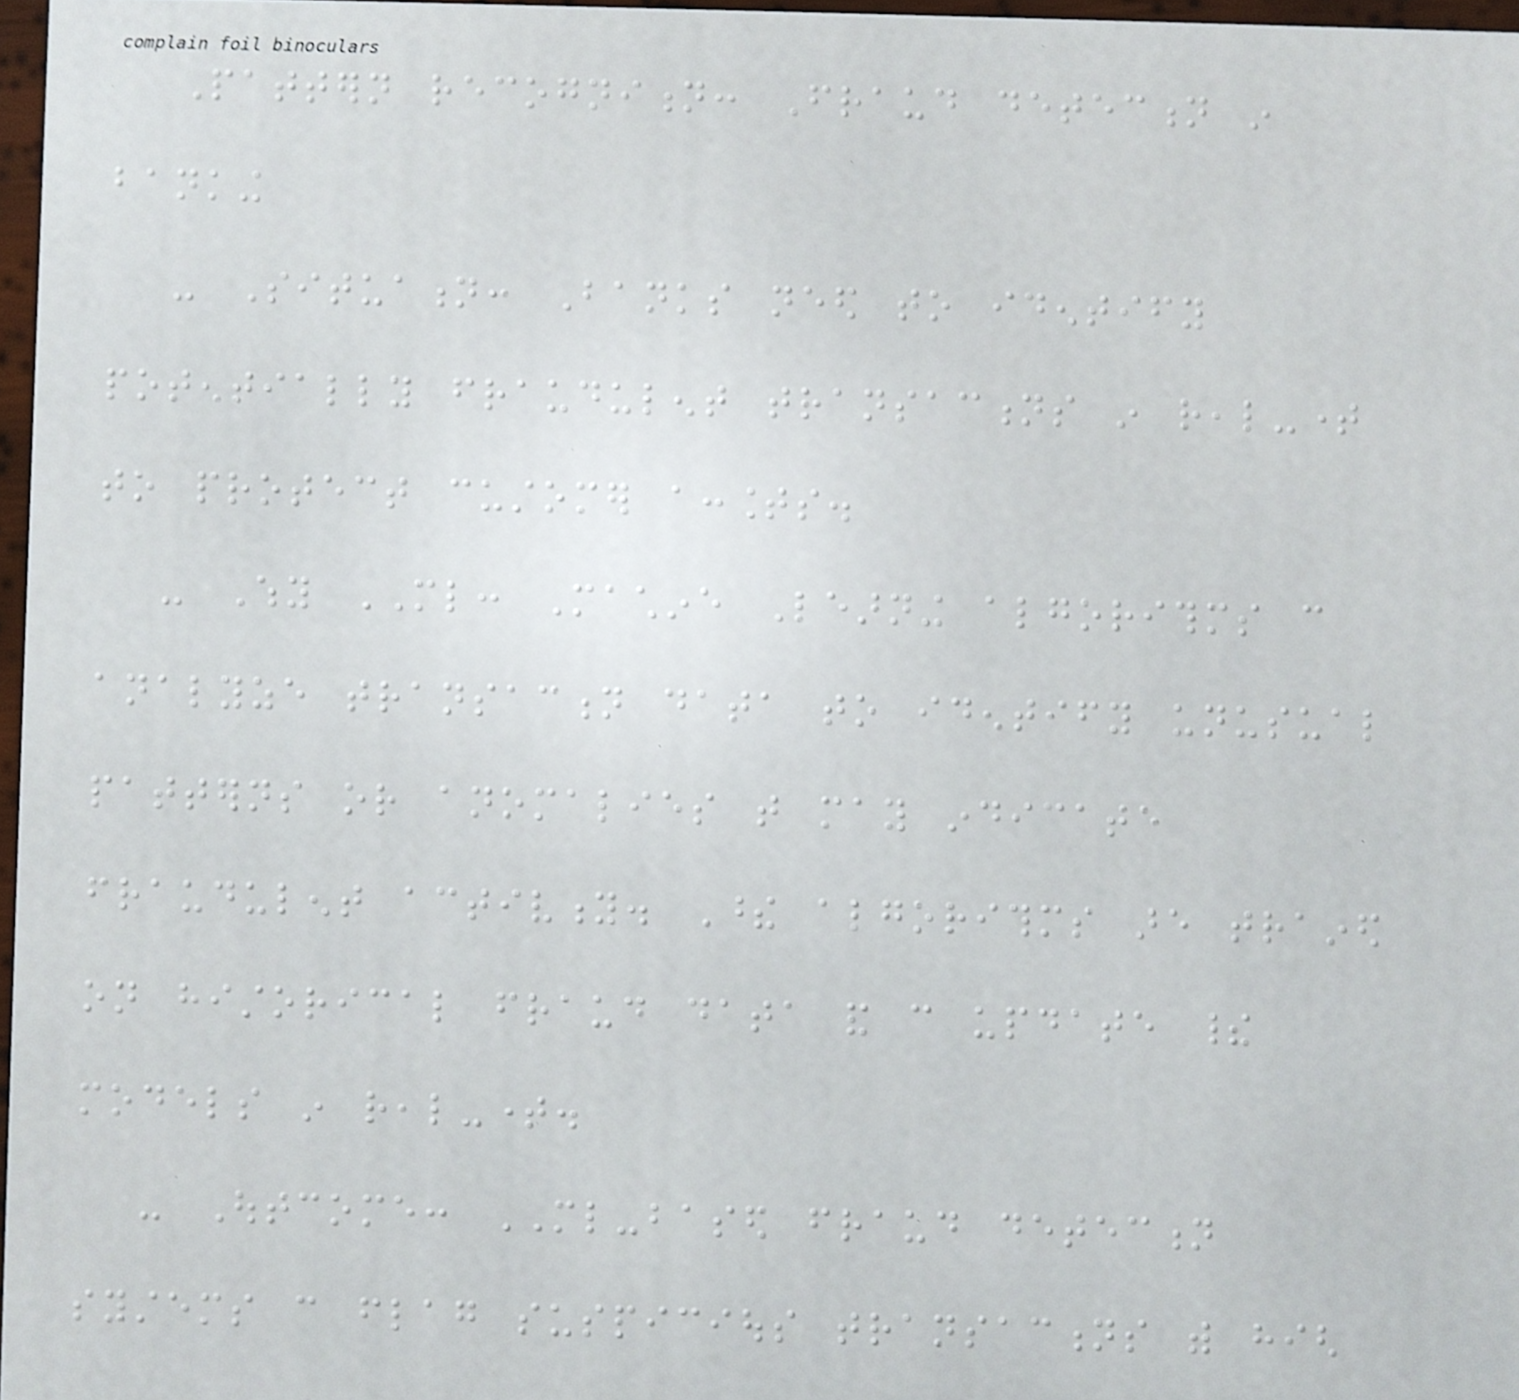Pattern recognition: Fraud detection in
banking
- Situation: Banks need to identify
potentially fraudulent transactions in real-time
to protect customer accounts.
- Why ML: Machine Learning algorithms can
analyze transaction data to identify unusual
patterns or anomalies that may indicate
fraudulent activity. These algorithms are trained
on historical fraud data and can update their
models in real-time.
- Outcome: ML-based fraud detection
systems can flag suspicious transactions with high
